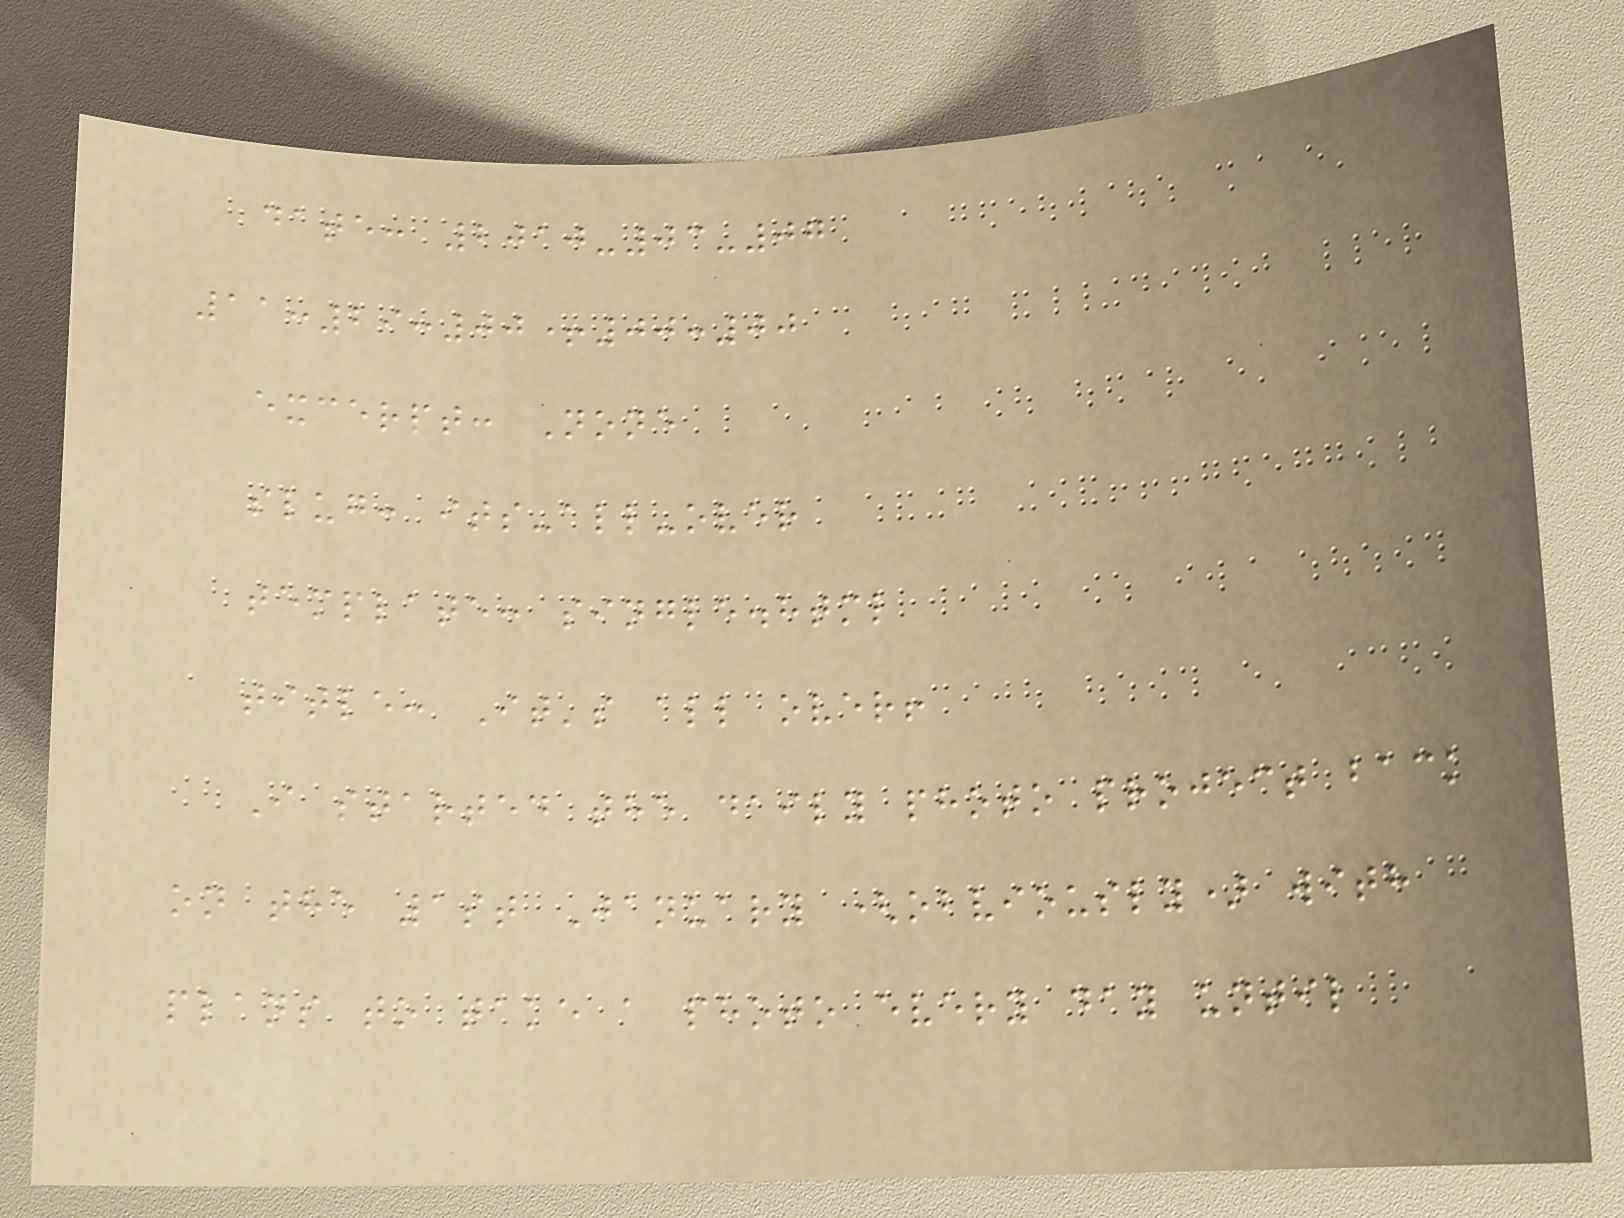date: 2010-03-07
11:29:00+00:00
excerpt: None
slug: its-all-over
template: single.html
title: It's all over!
I started the daily photo project back
on the 1st January (obviously) with
plans to take a photo every day until
